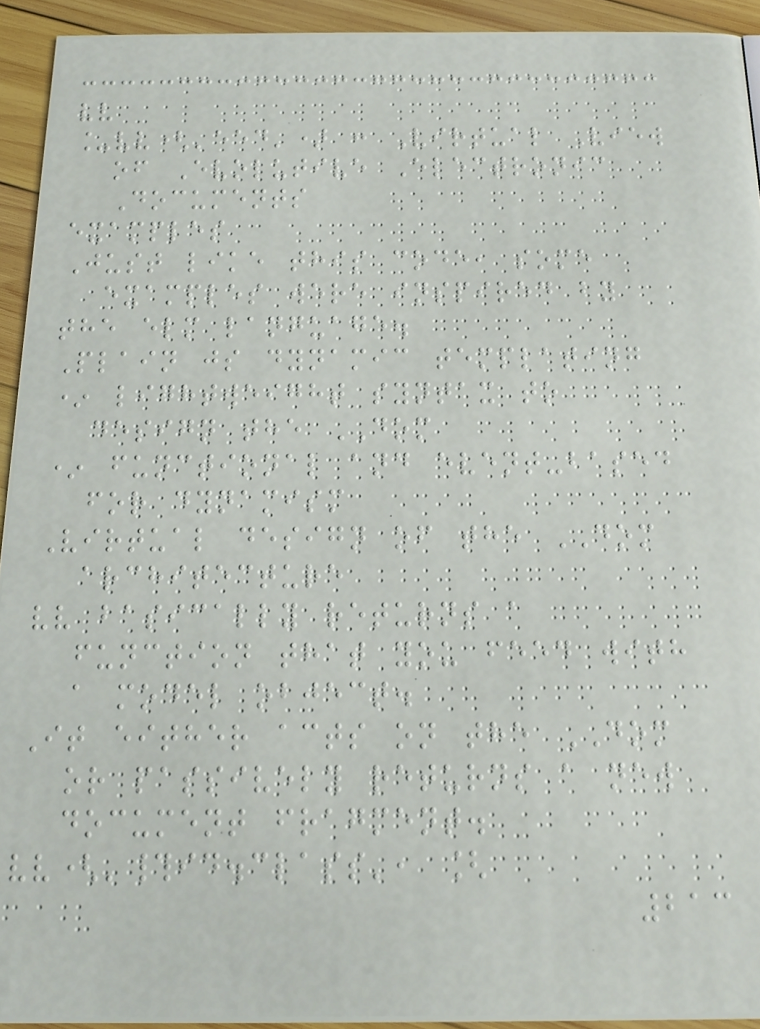vv
_vv('eed') : Virtual View
of Evolutive Electronic
Documents
examples
Just like this code, some
examples were inspired by
the elm language.
Plain js dynamic templating
* lightweight syntax to
design the DOM
* functional and event-based
for dynamism
Virtual design of the DOM
architecture
vv basically returns a
function that you feed with
a model object.
It either acts on the DOM
or passively returns a new
document fragment.
vv('#id.class', [
213
